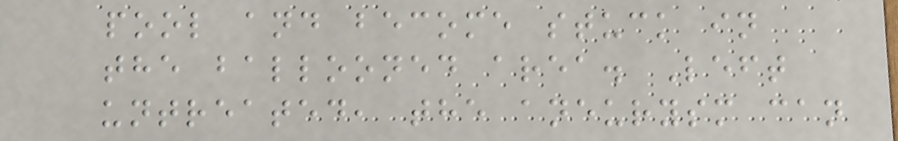pool and become stuck in
the ballooned area. Left
untreated, the aneurysm can
